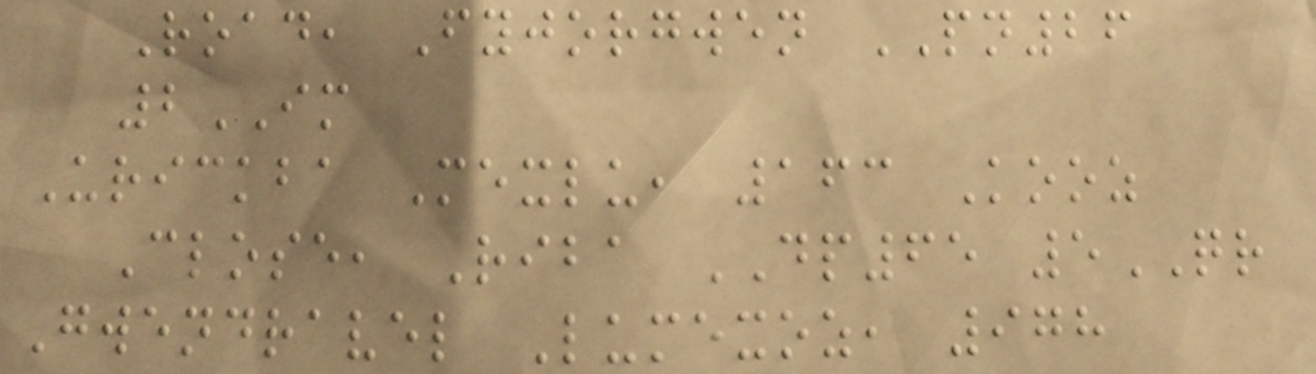Road, Fyjorgwen PN26
2IM
Urickba Mexlu, 163 Kooz
Close, Riba DP65 5QR
Gwendravel Lumexoz, 978
